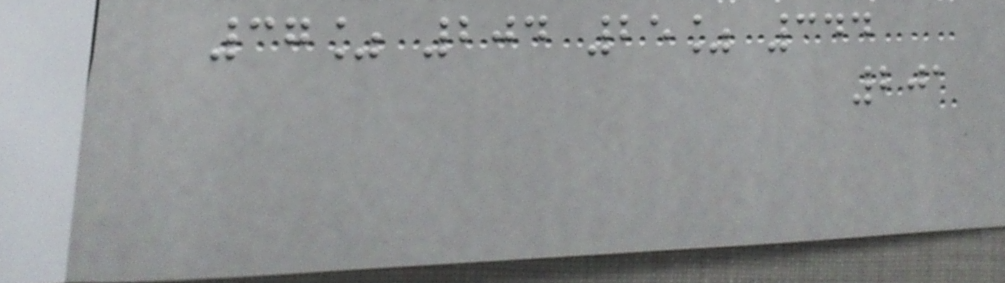37% 204 25% 344
201
